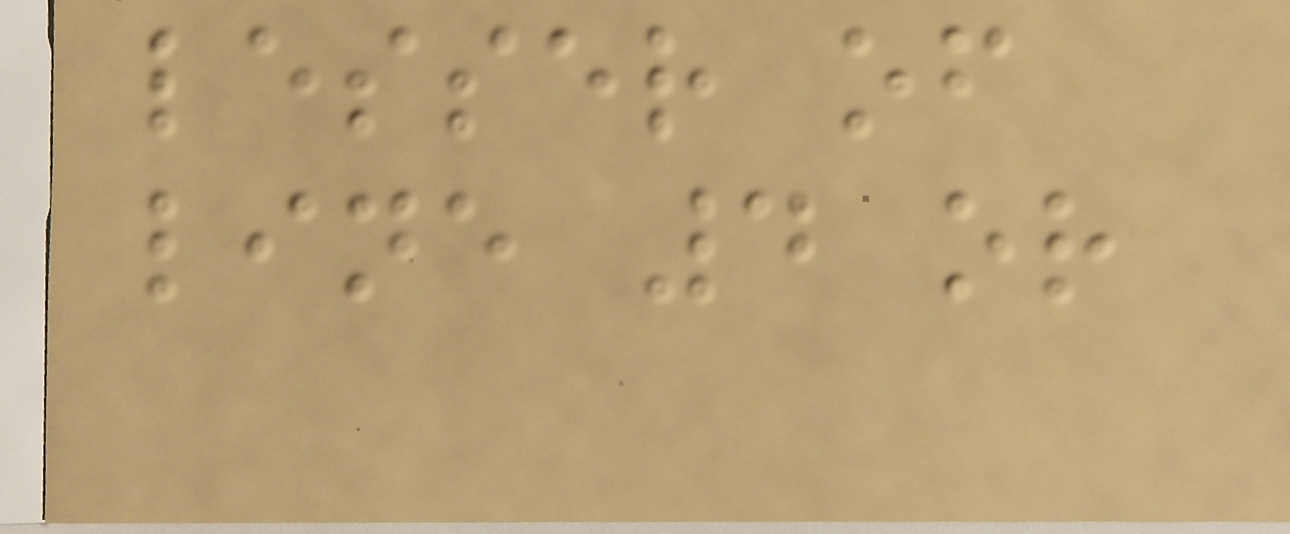lesser of
line 4 or
